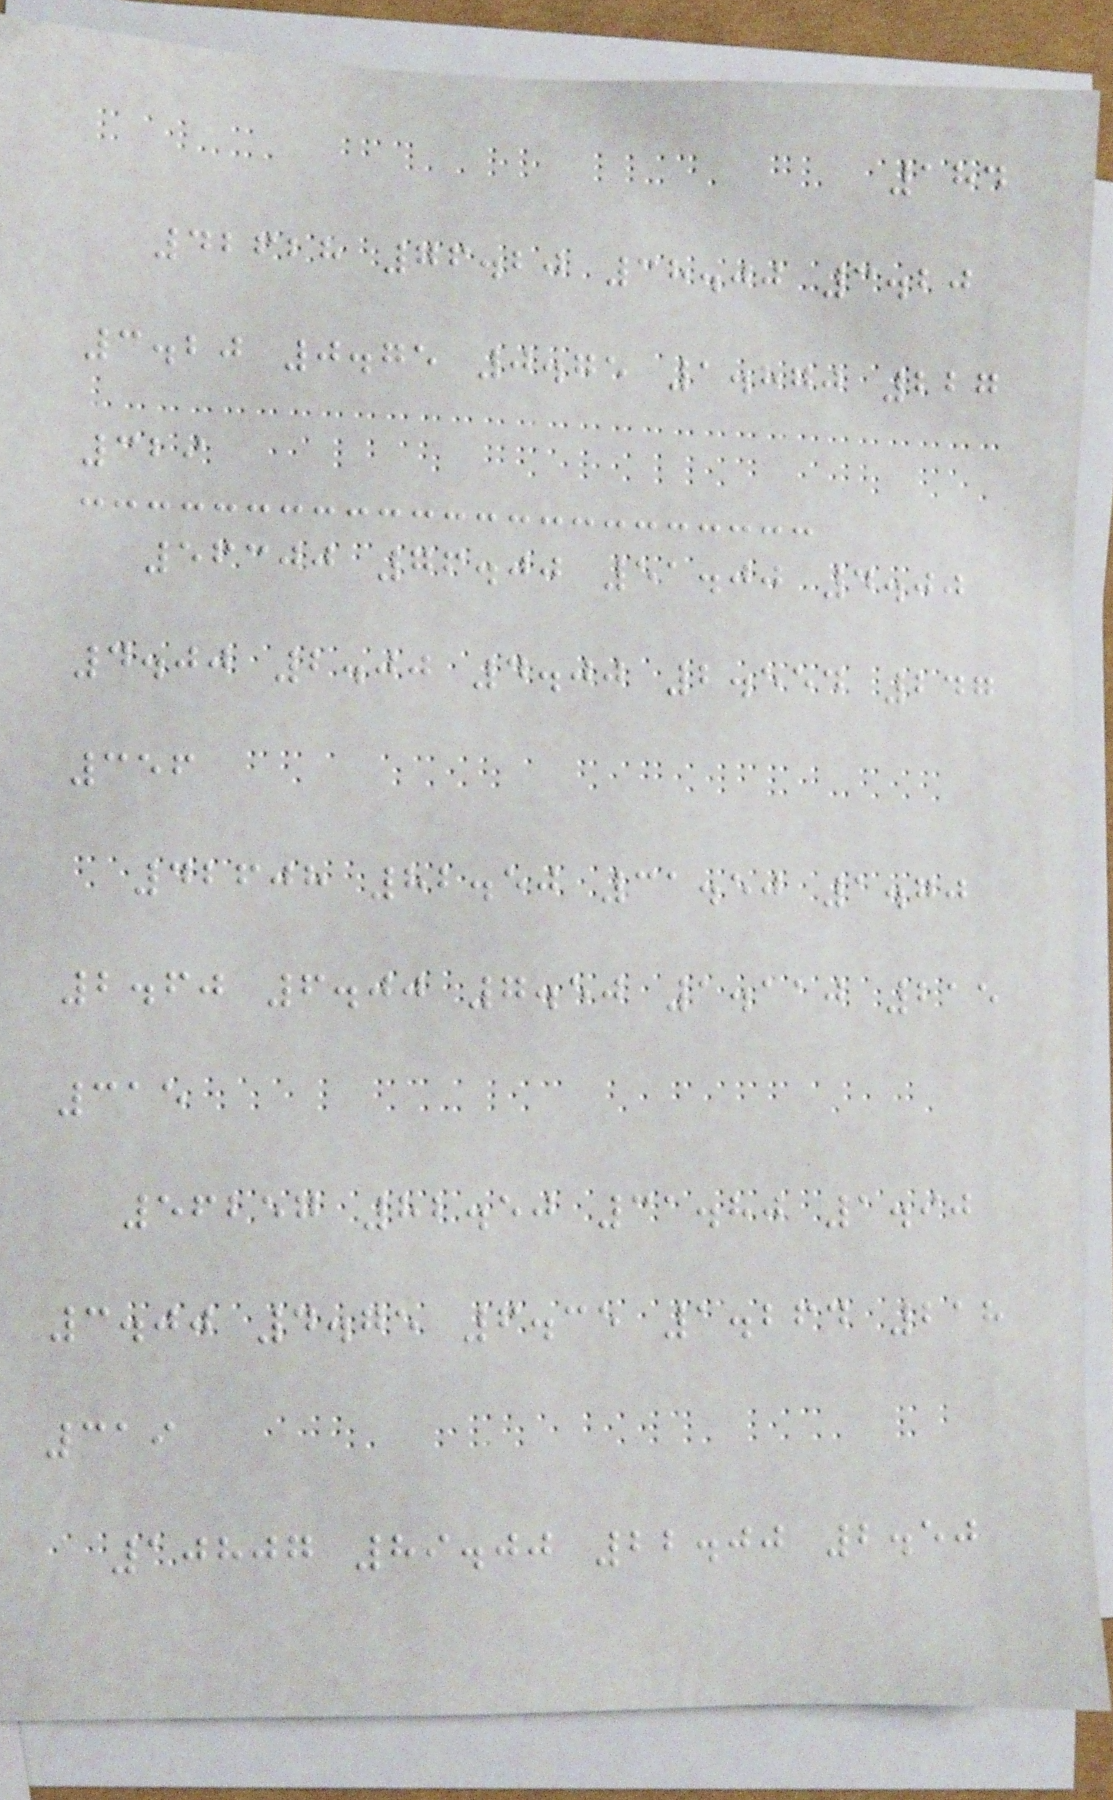184
42628 76.20 38.00 3.20
3.20 0.75 0.75 1.870 227
329
56300 76.00 51.00 4.00
4.00 2.00 4.00 2.554 247
356
42608 82.50 31.50 1.70
2.60 6.00 7.50 1.110 215
315
56257 82.50 31.80 1.90
3.00 4.75 6.35 1.264 218
319
10807 89.00 22.00 2.50
